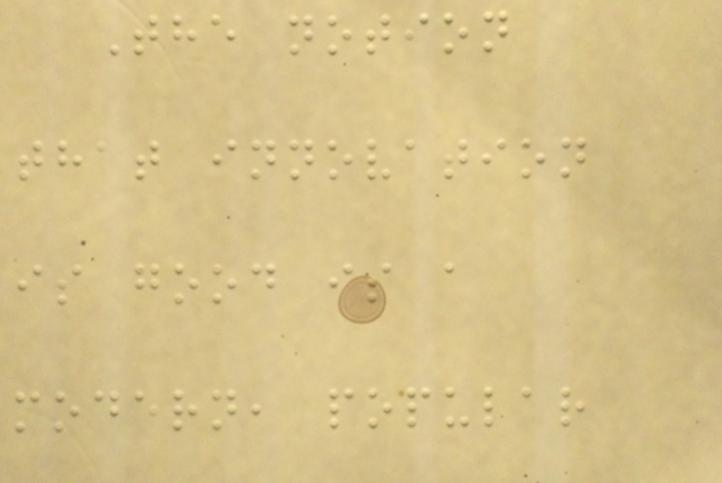The notion
that innovation
is good is a
modern, popular
